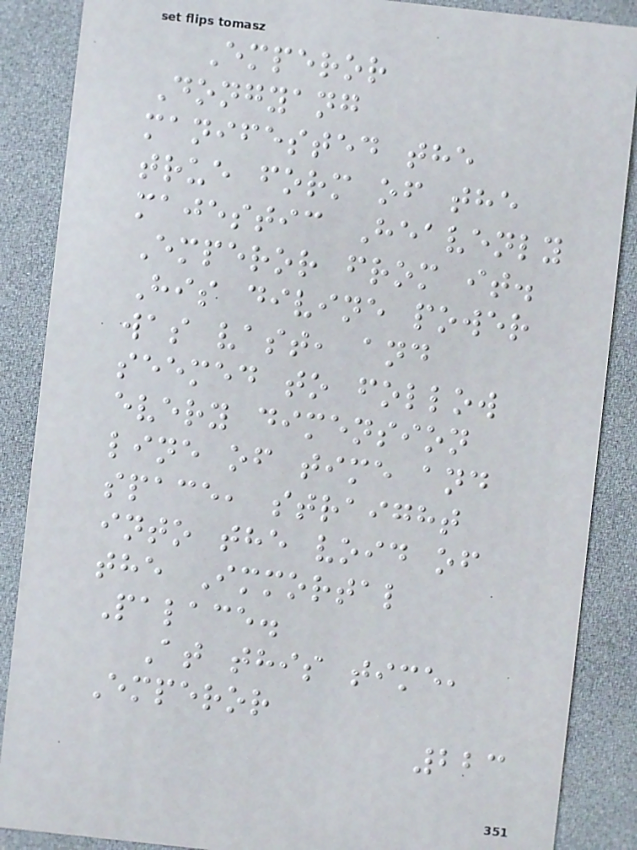Emperor
Dongyang
manifested the
true form of the
majestic Heavenly
Emperor from it.
His divine power
was vast, and
seemed to follow
every dimension
line of time and
space, straight
into the void of
the Immortal
Palace.
At this time,
Emperor
223
